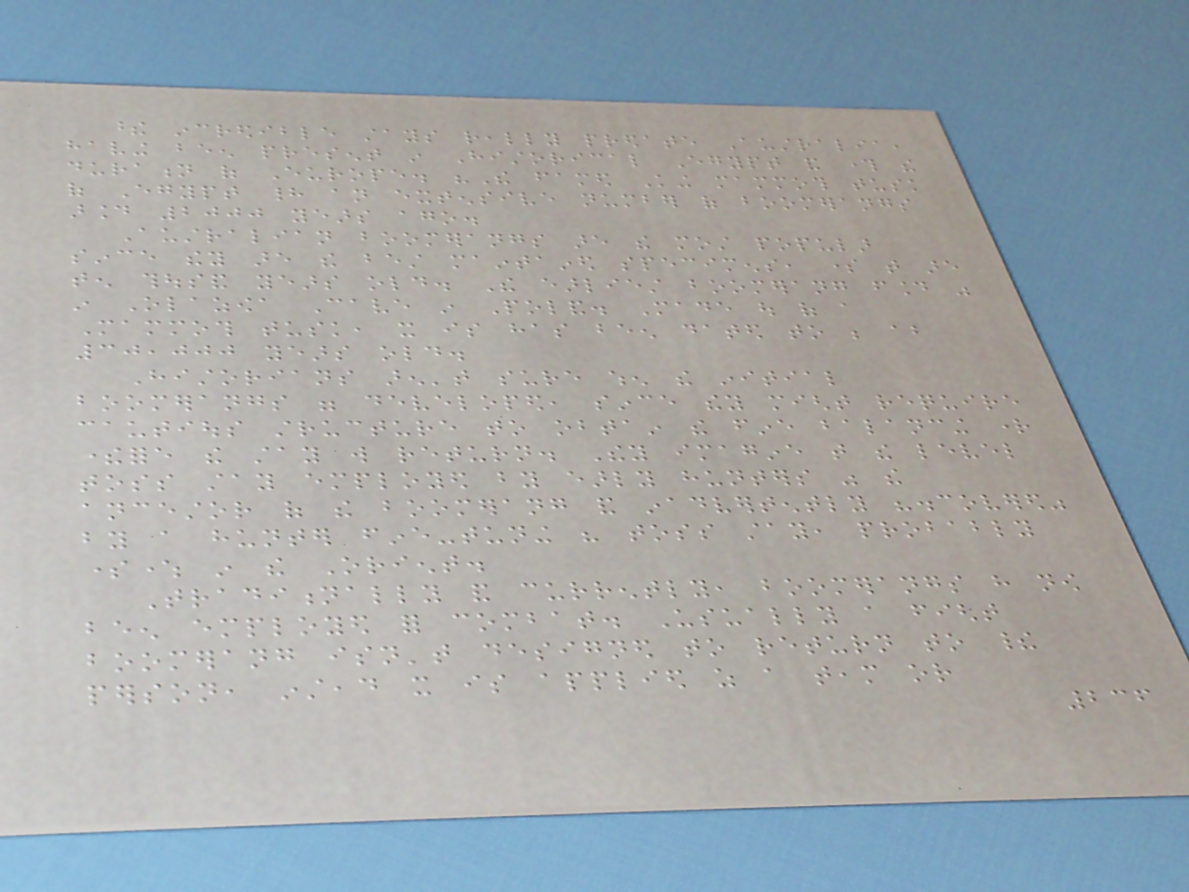these incredible stays really predate Australia,
having been present in Historical Egypt and through the
duration of Europe. "The famed King mammoth tusk
of Egypt had an extensive number of boomerangs
around 2000 years ago.
Australian boomerangs are the most popular
since they are the best maintained specimens, some that are
ten thousand years old. The earliest boomerang found was
in Olazowa Cave in Poland. Made out of a
Mammoth tusk, it is has been dated to be about
30,000 years old.
Historians aren't sure when the initial
boomerangs were developed, since they might require
cautious structure to obtain the fine balancing right
therefore the stay will return. They imagine that the level
toss stay employed by early hunters was the
ancestor of the boomerang and inadvertently "discovered"
by a hunter fine-tuning his toss stay, probably
somewhere in the Orient.
Traditionally and currently, boomerangs have now
been employed for combat. Usually a fight
boomerang isn't designed to return to their
person, instead it is applied as a team or
236
